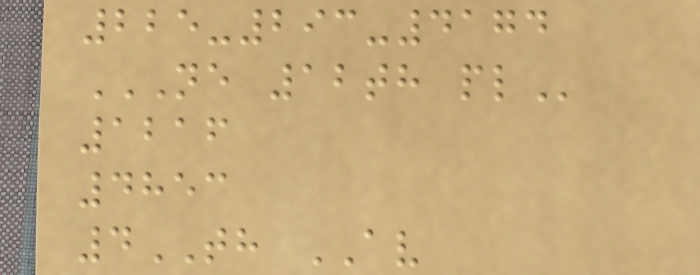225-293-4174
NE 12TH PL
1216
4853
4TH AV
